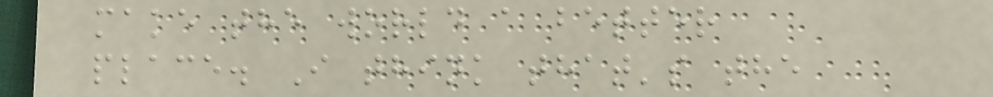make the world a better
place. I think that's the
